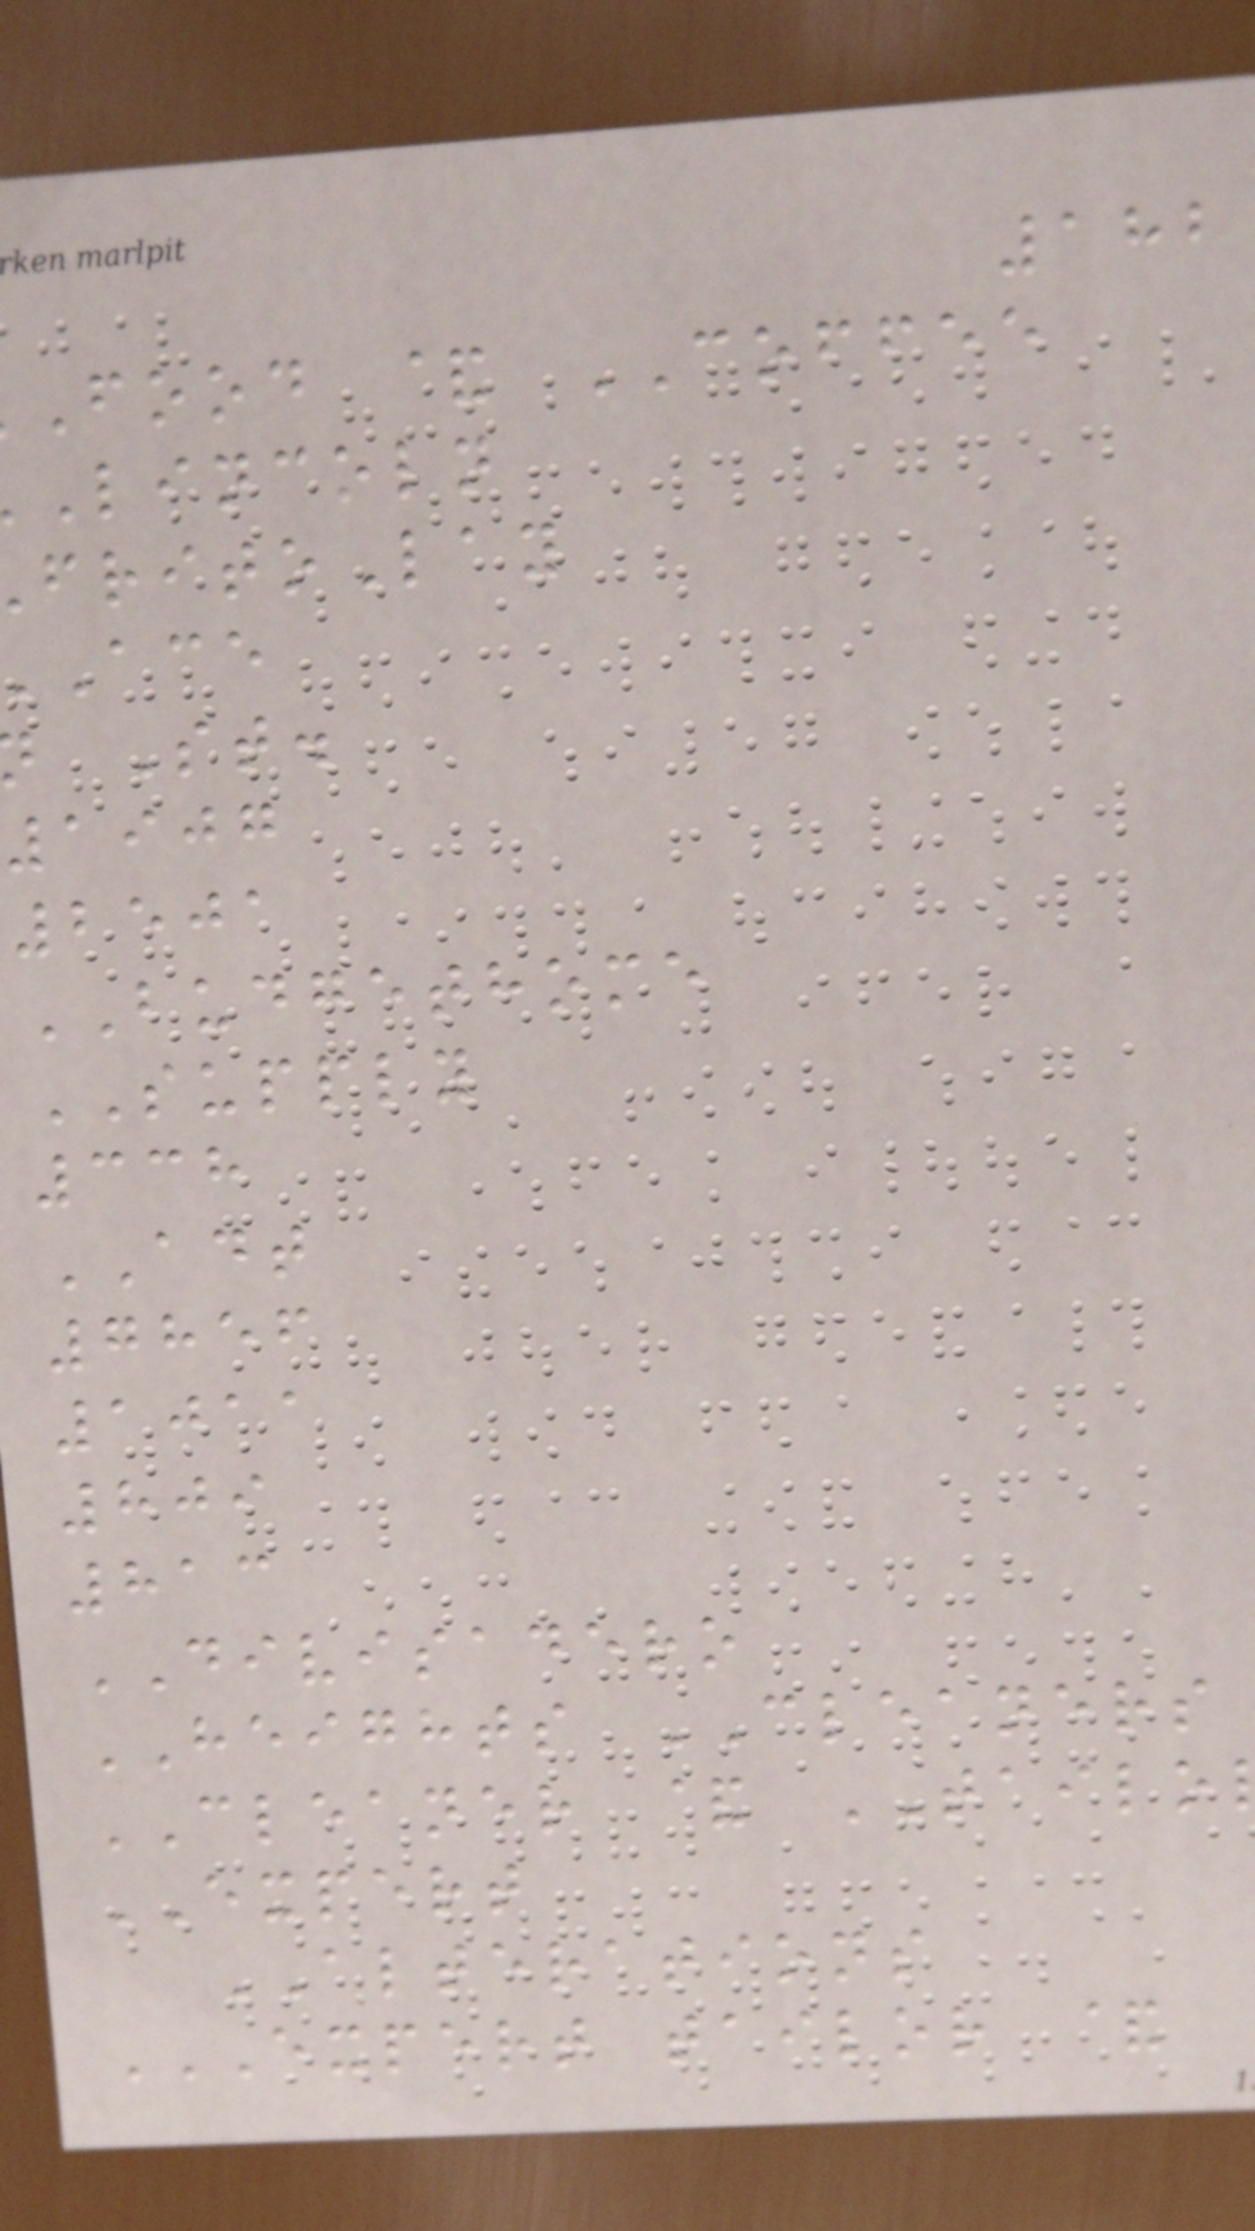182
food & COFFEE
lincoln
ritoLay
St.
1907
2501
BUDGETHOME
SUPPLY
338
ADT
7856
1011
809
813
DIVISADERO
HEIGHTS CLEANERS
CLEANER & TAILO
EXPERT
ALTERATIONS
EXPERT TAILOR &
